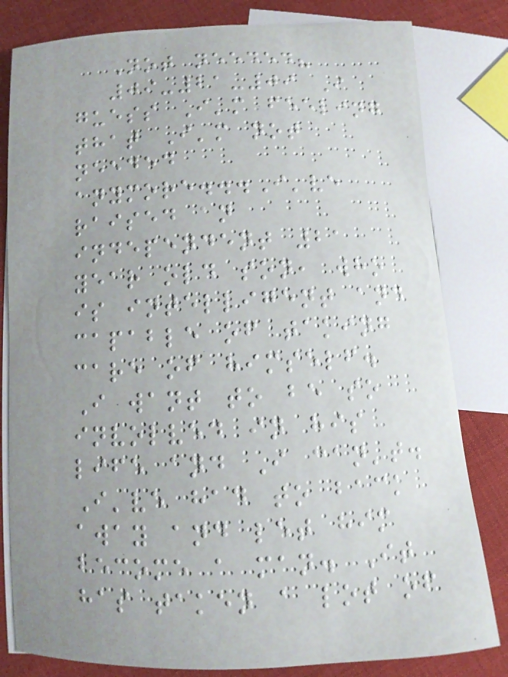Not needed?
09-21-09 I
guess I'm feeling
that I'm not
needed
anymore...I've
raised an
independent 21
year old son, who
is intelligent and
capable of taking
care of himself.
I want to be so
involved in his
life and I can't.
I've had to back
away and let him
become a man. It
has taken a lot of
